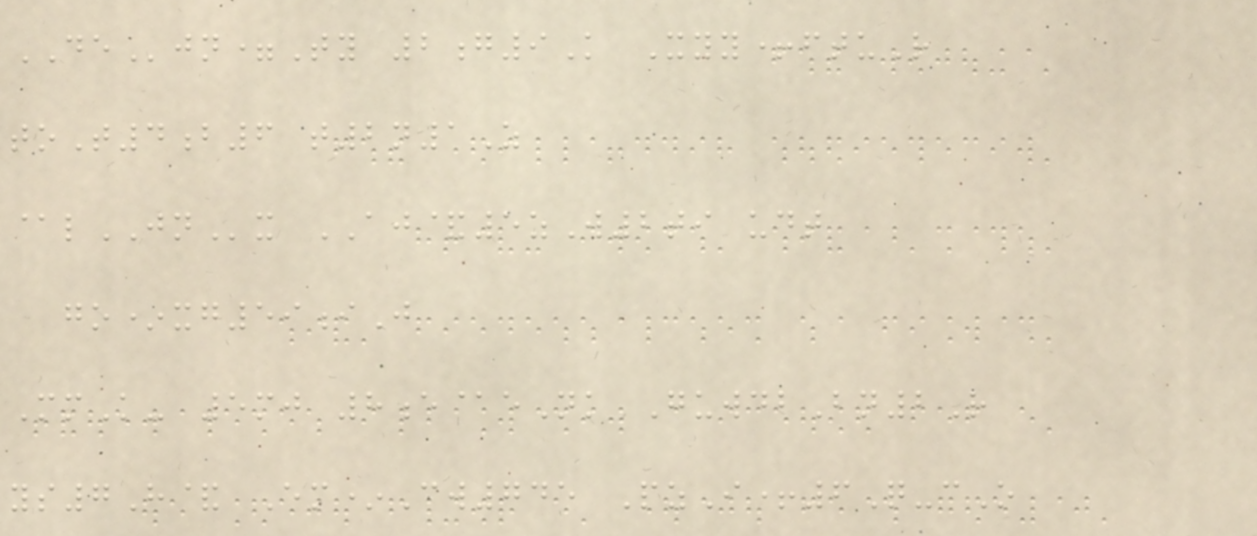DEjn=Ty 2g9K Xyy+ftuR
toT4b6 t2n1Z
@lJNx AJ&5zW2ti udt
go*xg59iJ
MmK- 5mj 8e@eNk GuwdbBn2R
ys7H& Em*Cw745 PzI+6Q-cO
